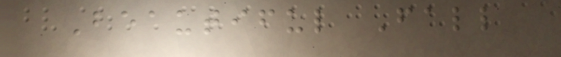Beautiful Fall
